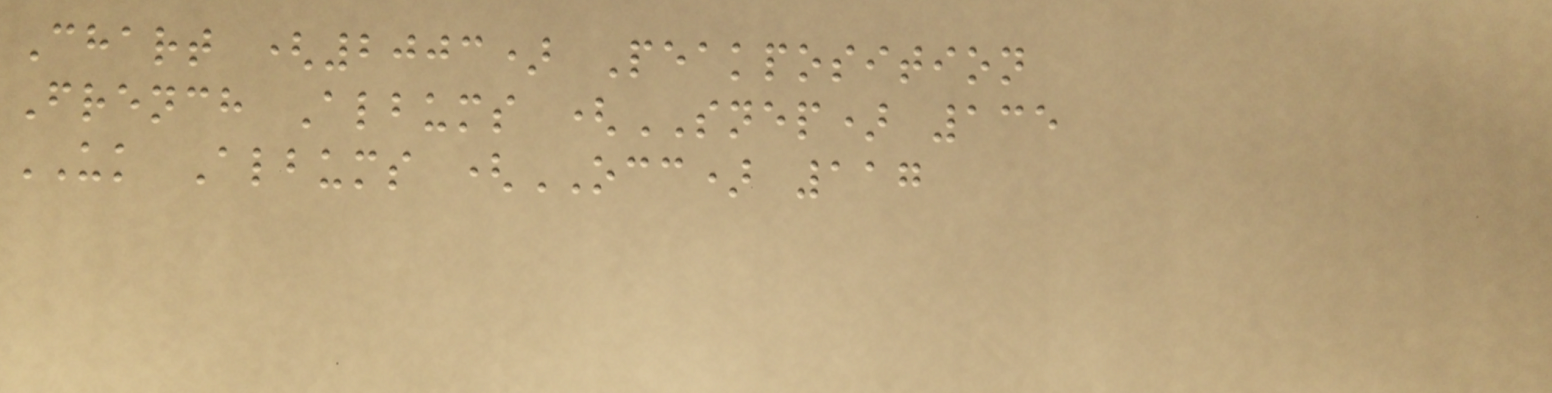Chart (2003) Peakposition
French Albums (SNEP) 135
UK Albums (OCC) 117
